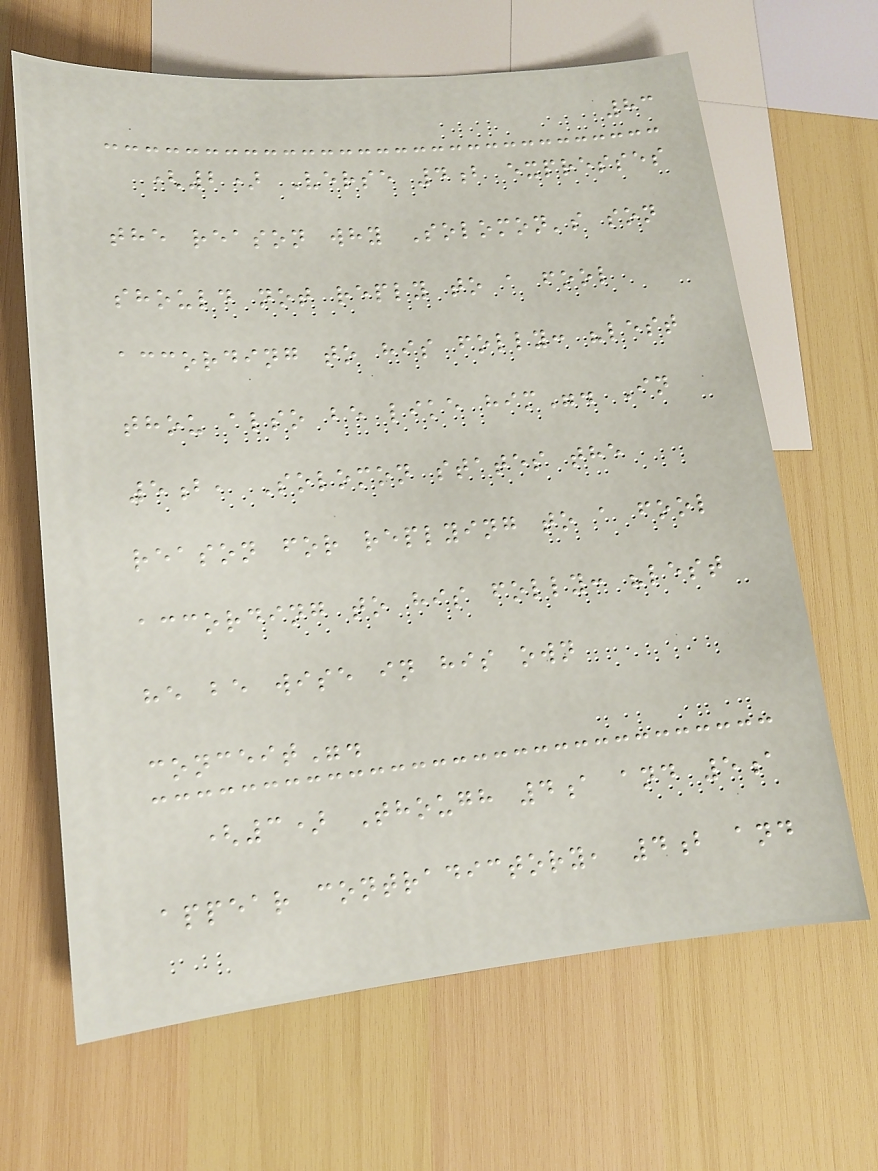83
(2) Verse 4b expresses
the reason why Solomon's son
should not reply to a fool
according to his folly: "lest
thou also be like him". In
5b, Solomon states the
reason for replying to a fool
according to his folly: "lest
he be wise in his own
conceit".
(3) Though 4a and 5a
appear contradictory, 4b and
